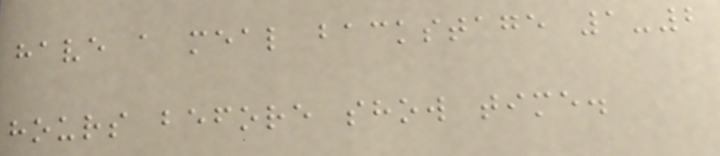have a meal backstage 1-2
hours before show time.
